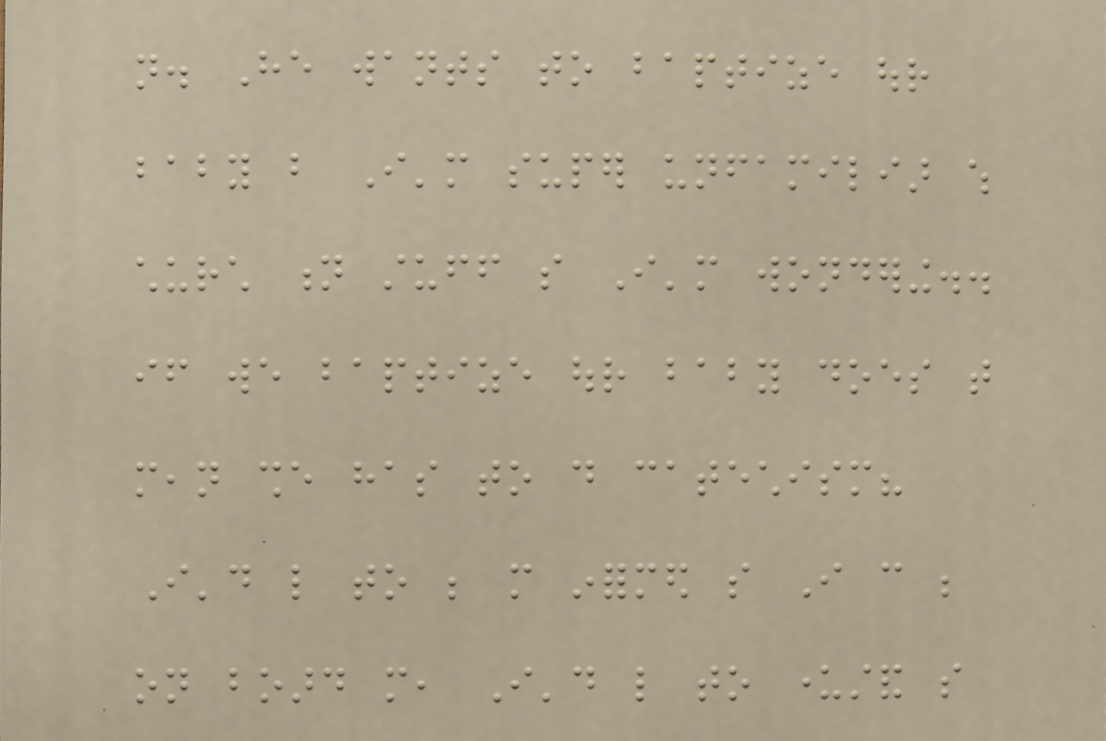not. He wants to baptize our
baby but I'm super unfamiliar which
church n stuff so I'm wondering..
if we baptize our baby does that
mean she has to do catechism?
I'd like to be more informed so I can be
on board more, I'd like to understand so
